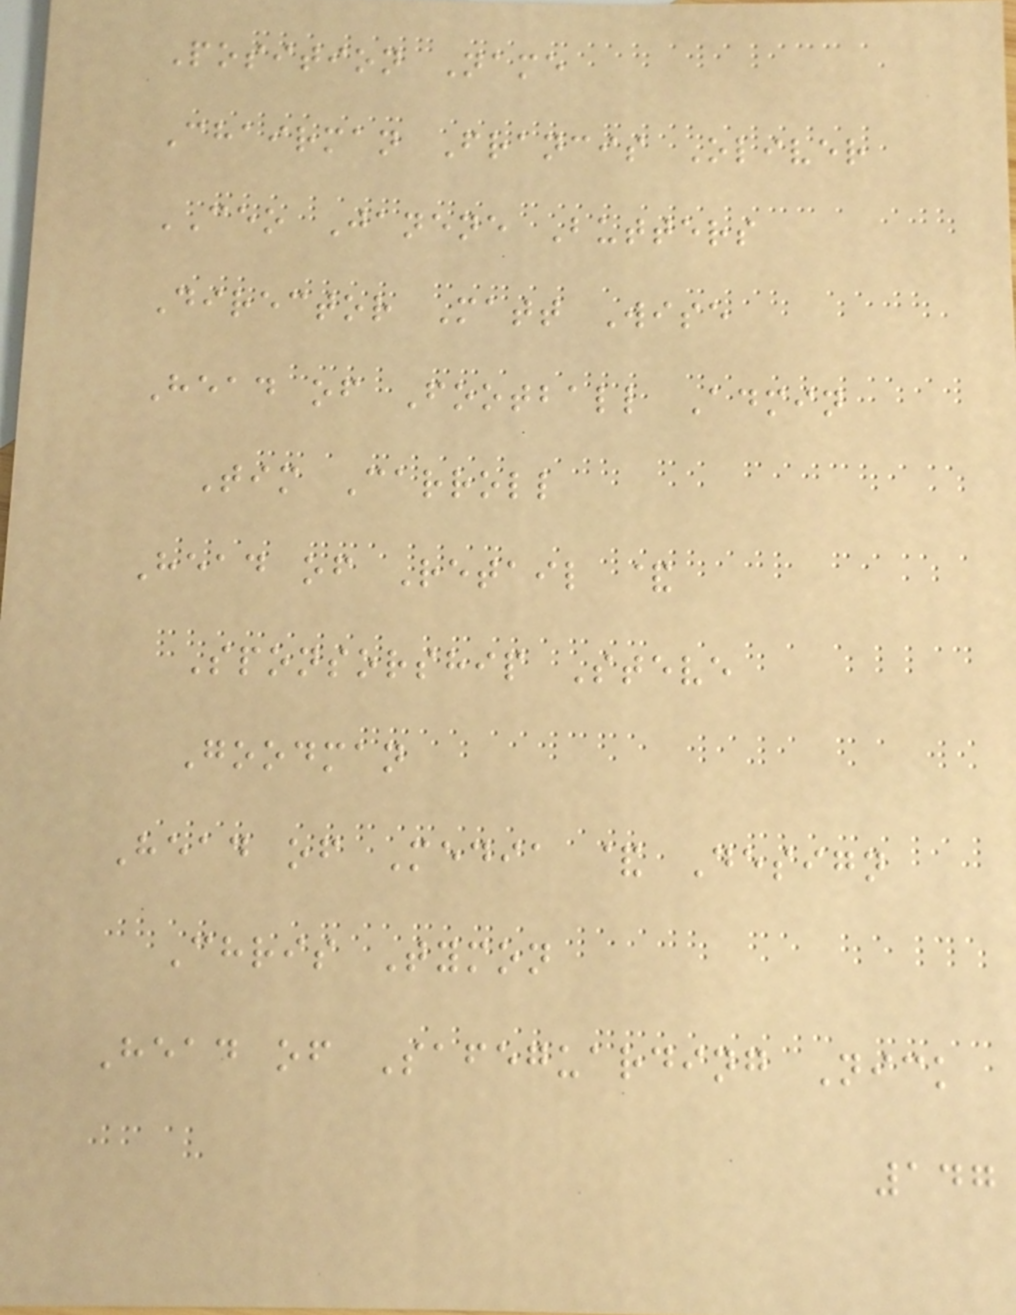Position Name
Chairman Francis Oliver
CEO Janene Butters
Director Matt Wise
Head of Football Admin
Tim Carroll
Head of Retail &
Sponsorship Steve
Goodman
Head of Media & Design
Chris Tymon
Head of Safeguarding Nick
147
